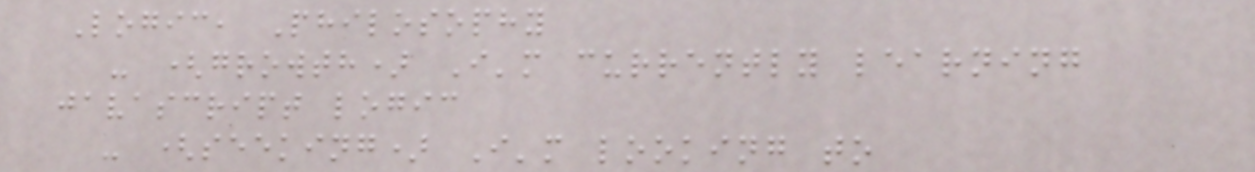Logic, Philosophy
- (growth) I'm currently learning
javascript logic
- (seeking) I'm looking to
